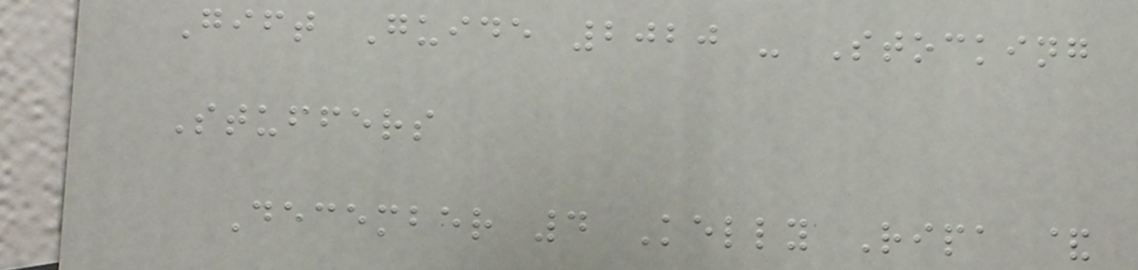Gift Guide 2020 - Stocking
Stuffers
December 4 Kelly Ripa &
